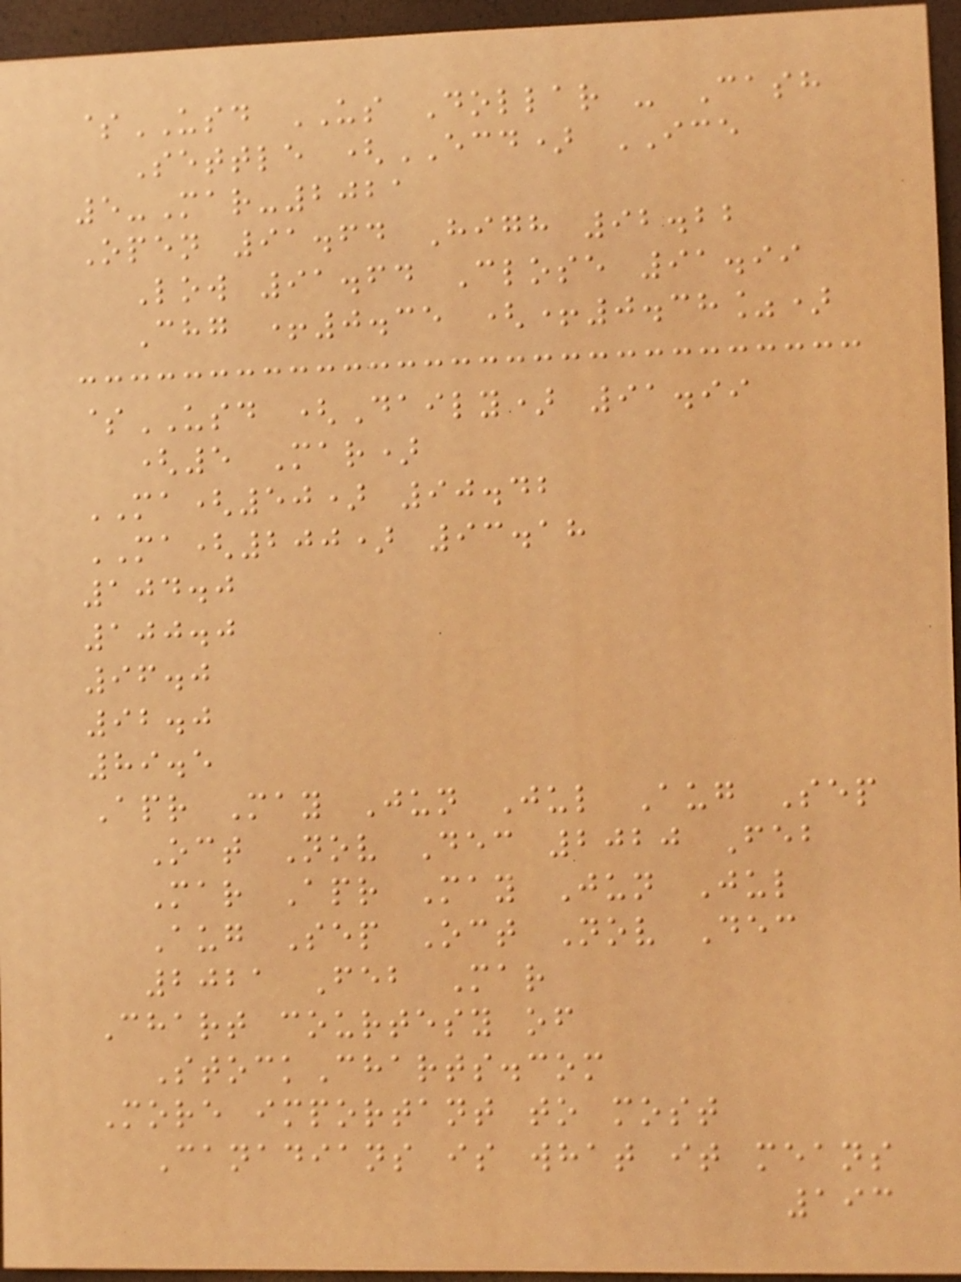$USD US Dollar - Cash
Settle (ECD) ICE
5-Mar-2021
Open 91.64 High 92.22
Low 91.64 Close 91.99
Chg +0.35 (+0.38%)
$USD (Daily) 91.99
(5 Mar)
MA(50) 90.42
MA(200) 93.18
104.0
100.0
96.0
92.0
89.5
Apr May Jun Jul Aug Sep
Oct Nov Dec 2020 Feb
Mar Apr May Jun Jul
Aug Sep Oct Nov Dec
2021 Feb Mar
Chart courtesy of
StockCharts.com
More important to most
Canadians is what it means
193
